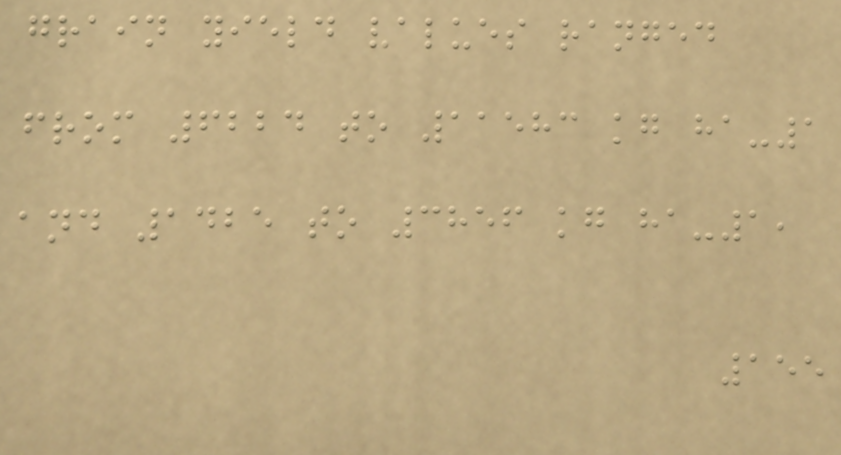grain yield values ranged
from 6224 to 11583 kg ha-1
and 1425 to 3856 kg ha-1,
155
